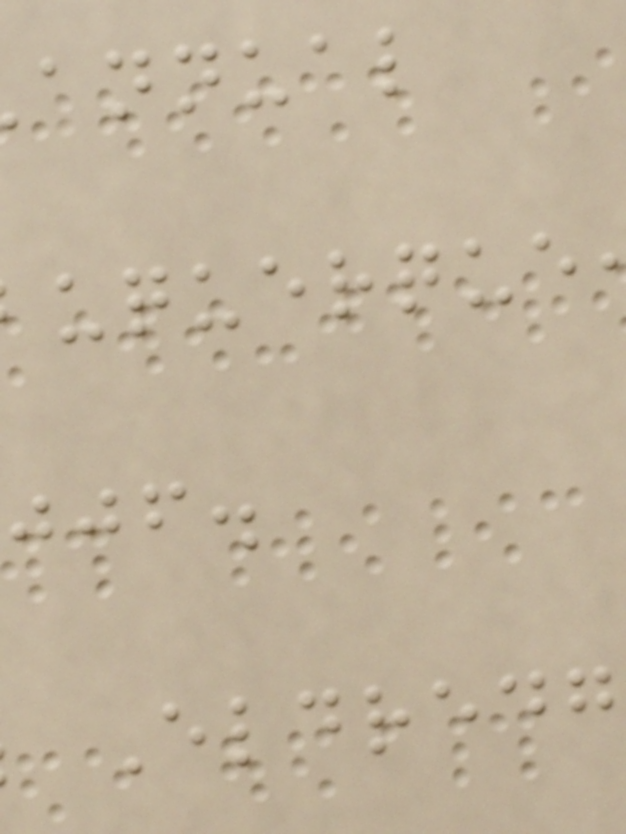annual
Eldredg
